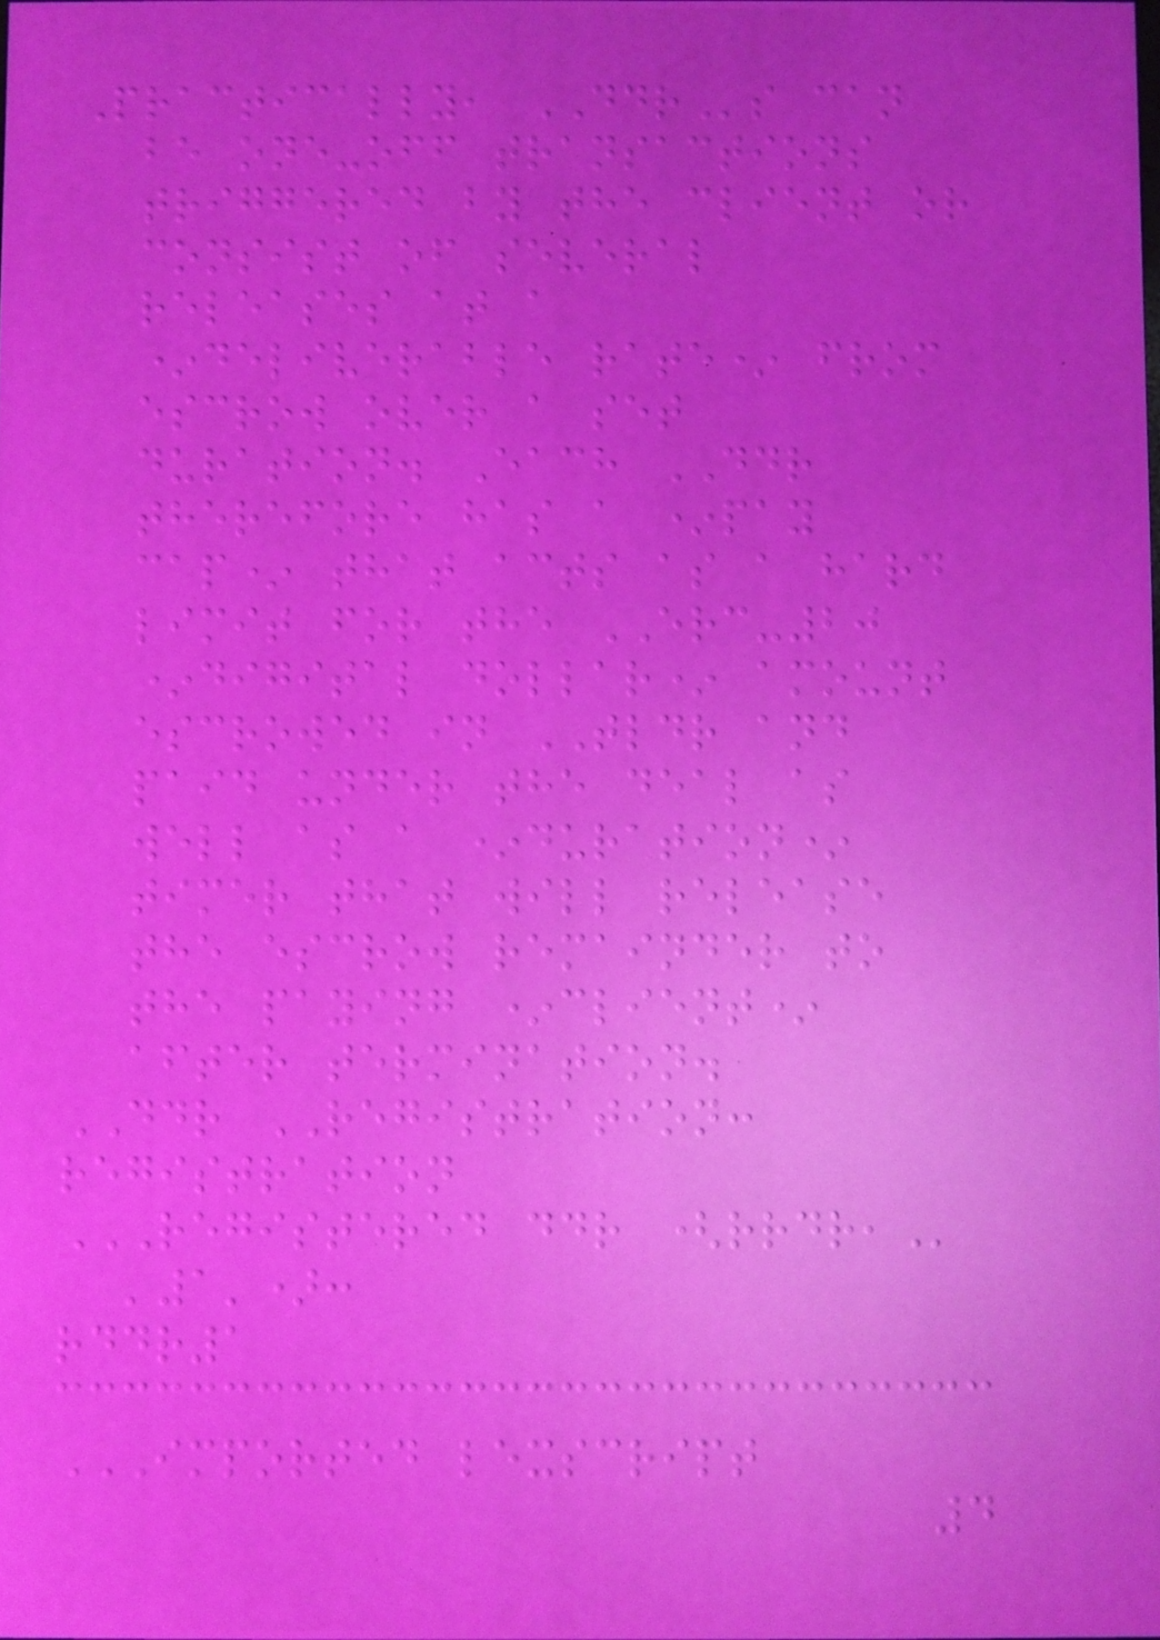Practically, DDRs can
be one-off transactions
triggered by the client or
consist of several
releases at a
*deliverable rate* from
escrow over a set
duration. Each DDR
therefore has a *pay
cap* that acts as a hard
limit for the ERC-20
*digital dollar* amount
escrowed in TLDR and
paid under the deal as
well as a *duration*
timer that will release
the escrow remainder to
the paying *client*
after termination.
DDR REGISTRATION:
registration
REGISTERED DDR (RRDR,
'1'):
rddr1
IMPORTED LEXSCRIPT
4
